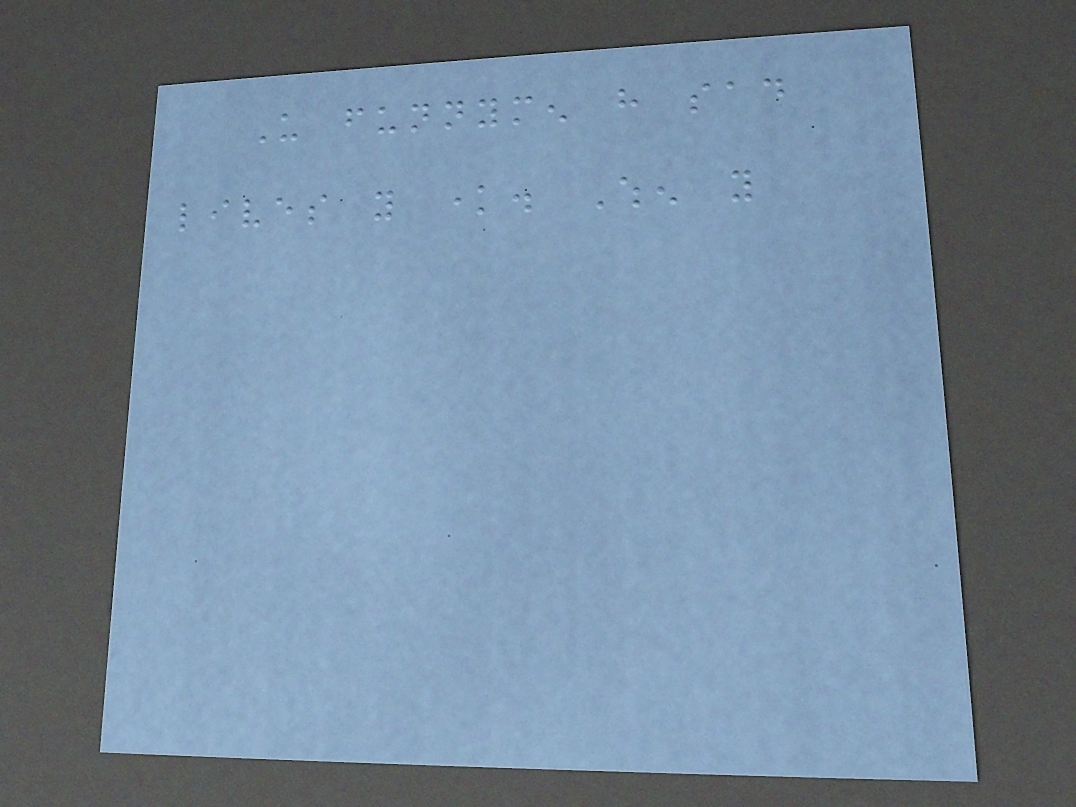Us funnymen have sad
lives you know. When you
